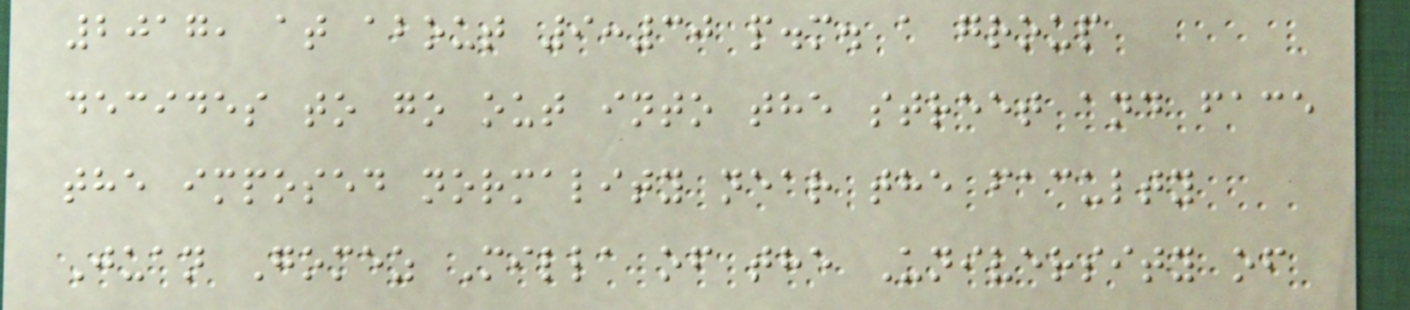2017, at about 9:30 p.m. a group
decides to go out into the street and face
the imposed normality near the faculty
Juan Gomez Milla of the University of
